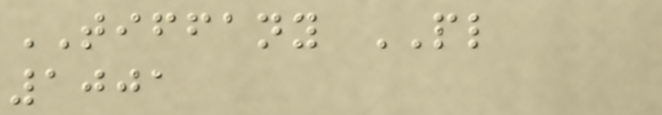TIFFANY PL
1001
